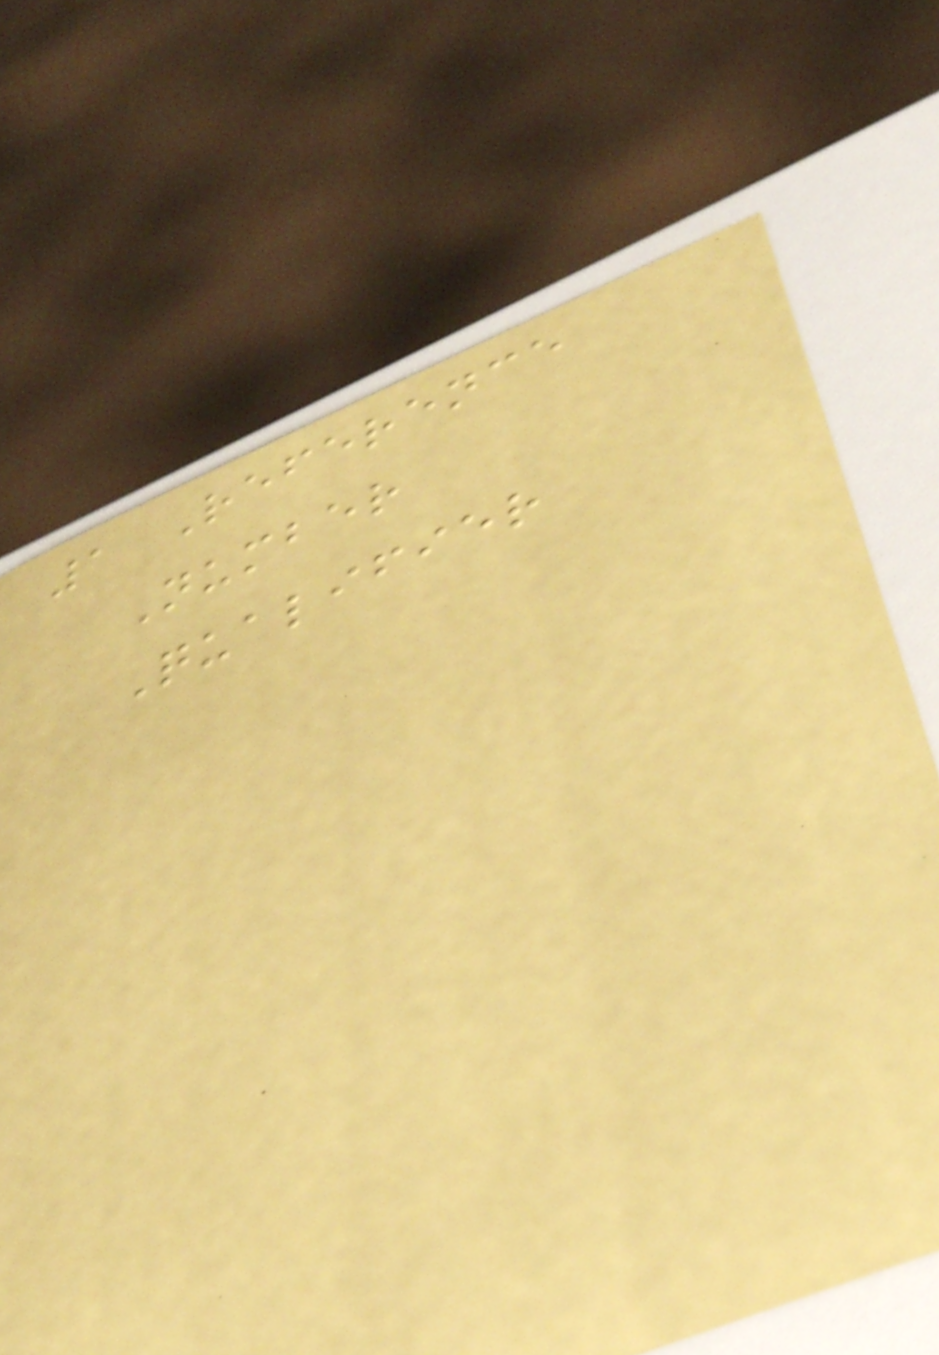1 Reference
Number
Qualifier
